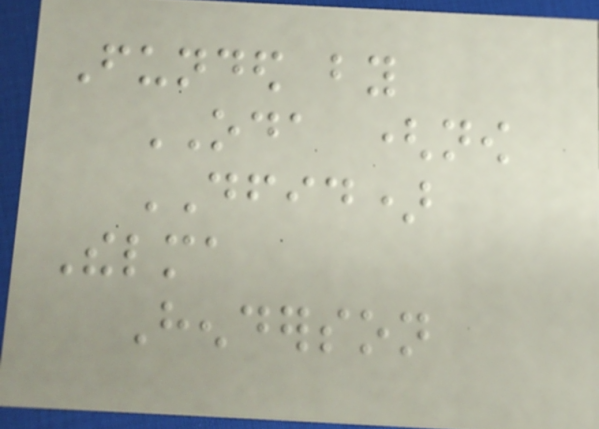Funded by
ODA (now
DFID)
Thelma
Henderson
